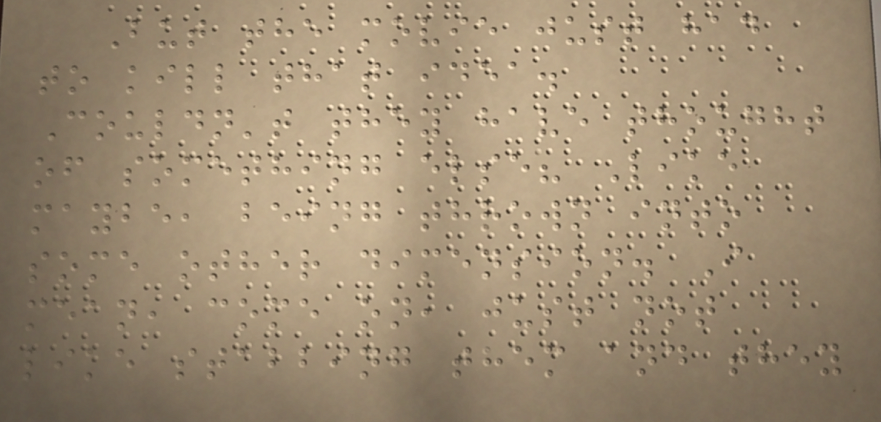But the movie just had
to kill that idea.
Couldn't they have thought
of something else? Like
maybe, being thrown into
some other dimension. I
mean, come on, just not
like stabbing them and they
